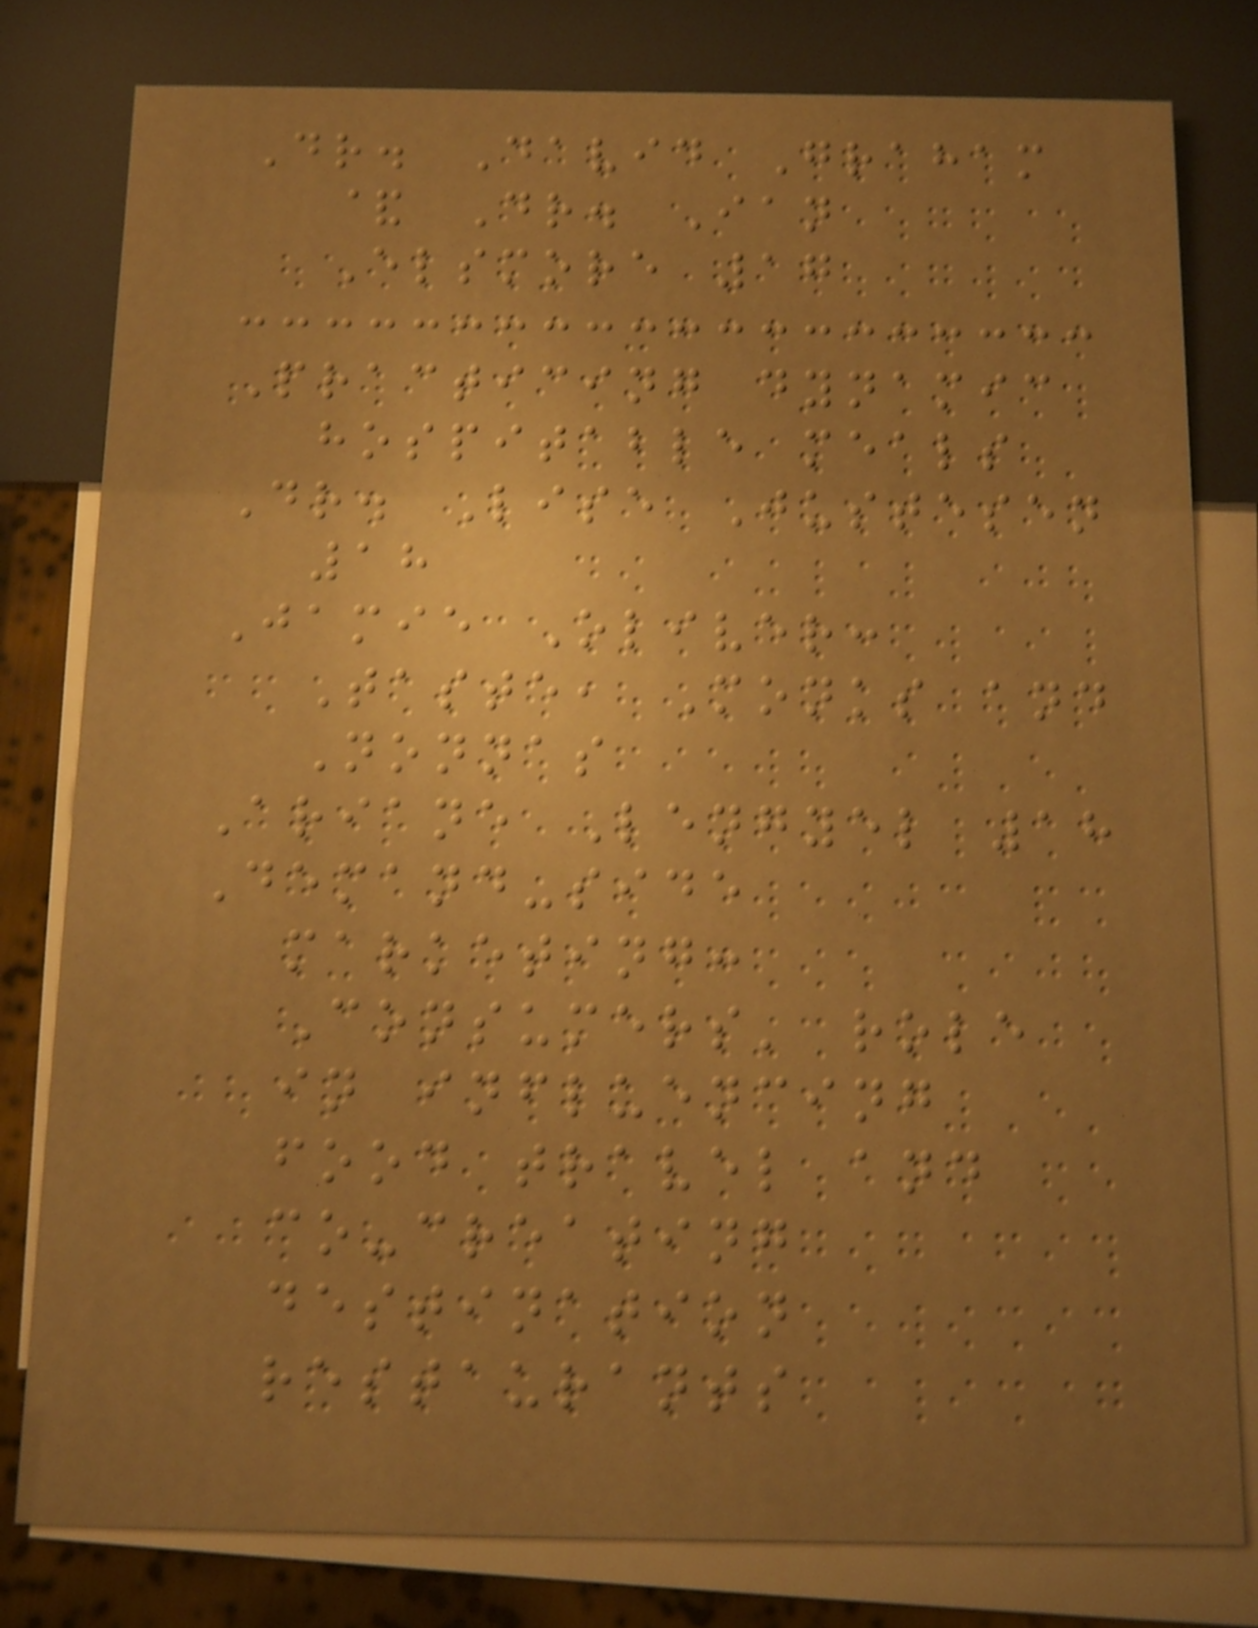Dr. David Graham
& Dr. Ian
Elsmore 17
Practicing dynamic
hospitable meals
Dr. Lise Justesen
18
Jamie Oliver:
Taste, Monks and
Nonnas
Ariane Lengyel 18
Demand-side
marketing:
Consumers' role
in influencing
food travel and
co-creating
destination
restaurants
